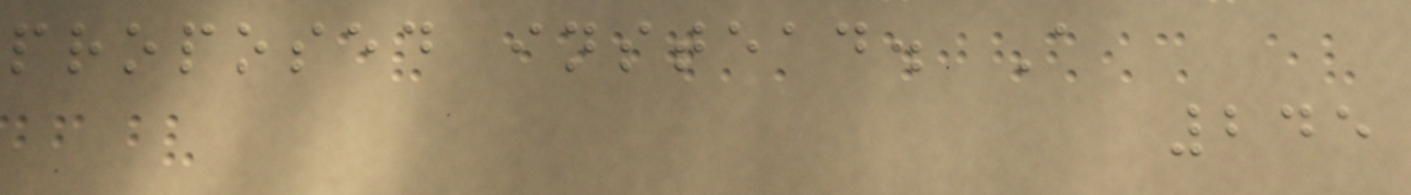proposed instead. A
245
